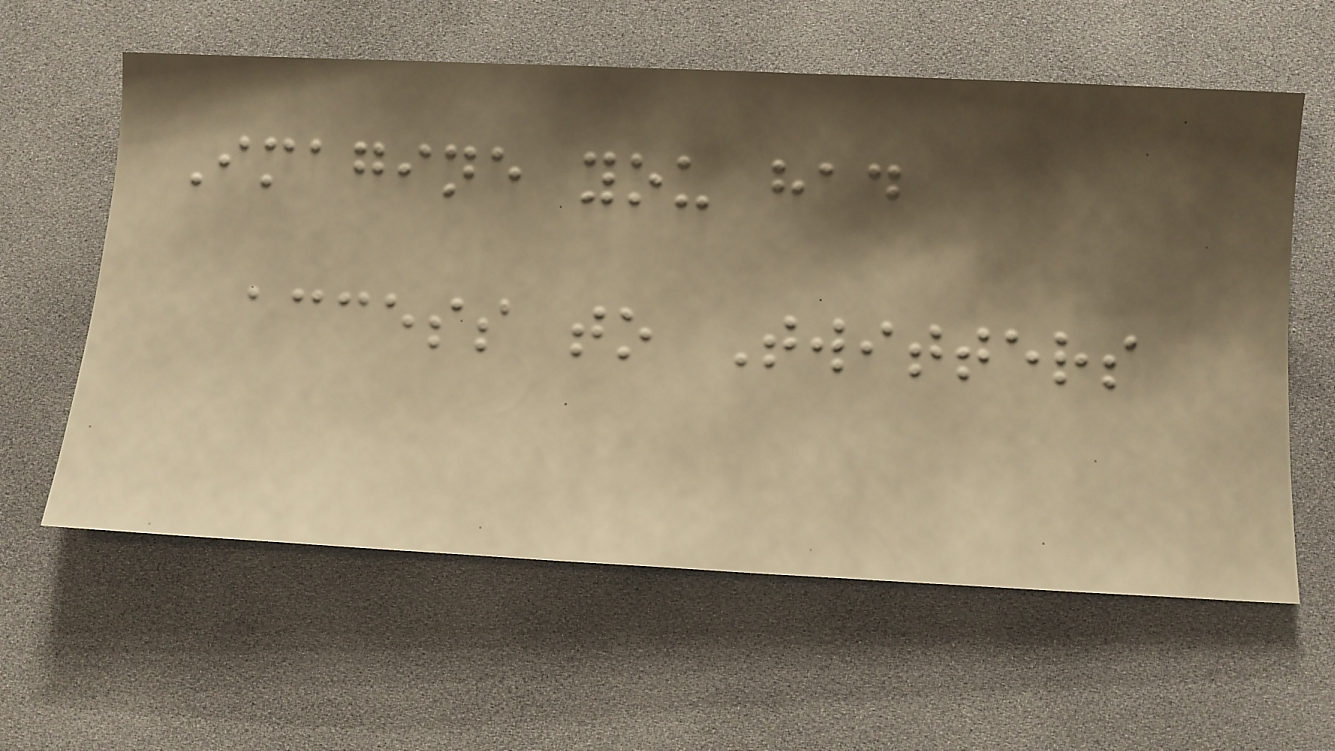Imagine you had
access to Twitters
